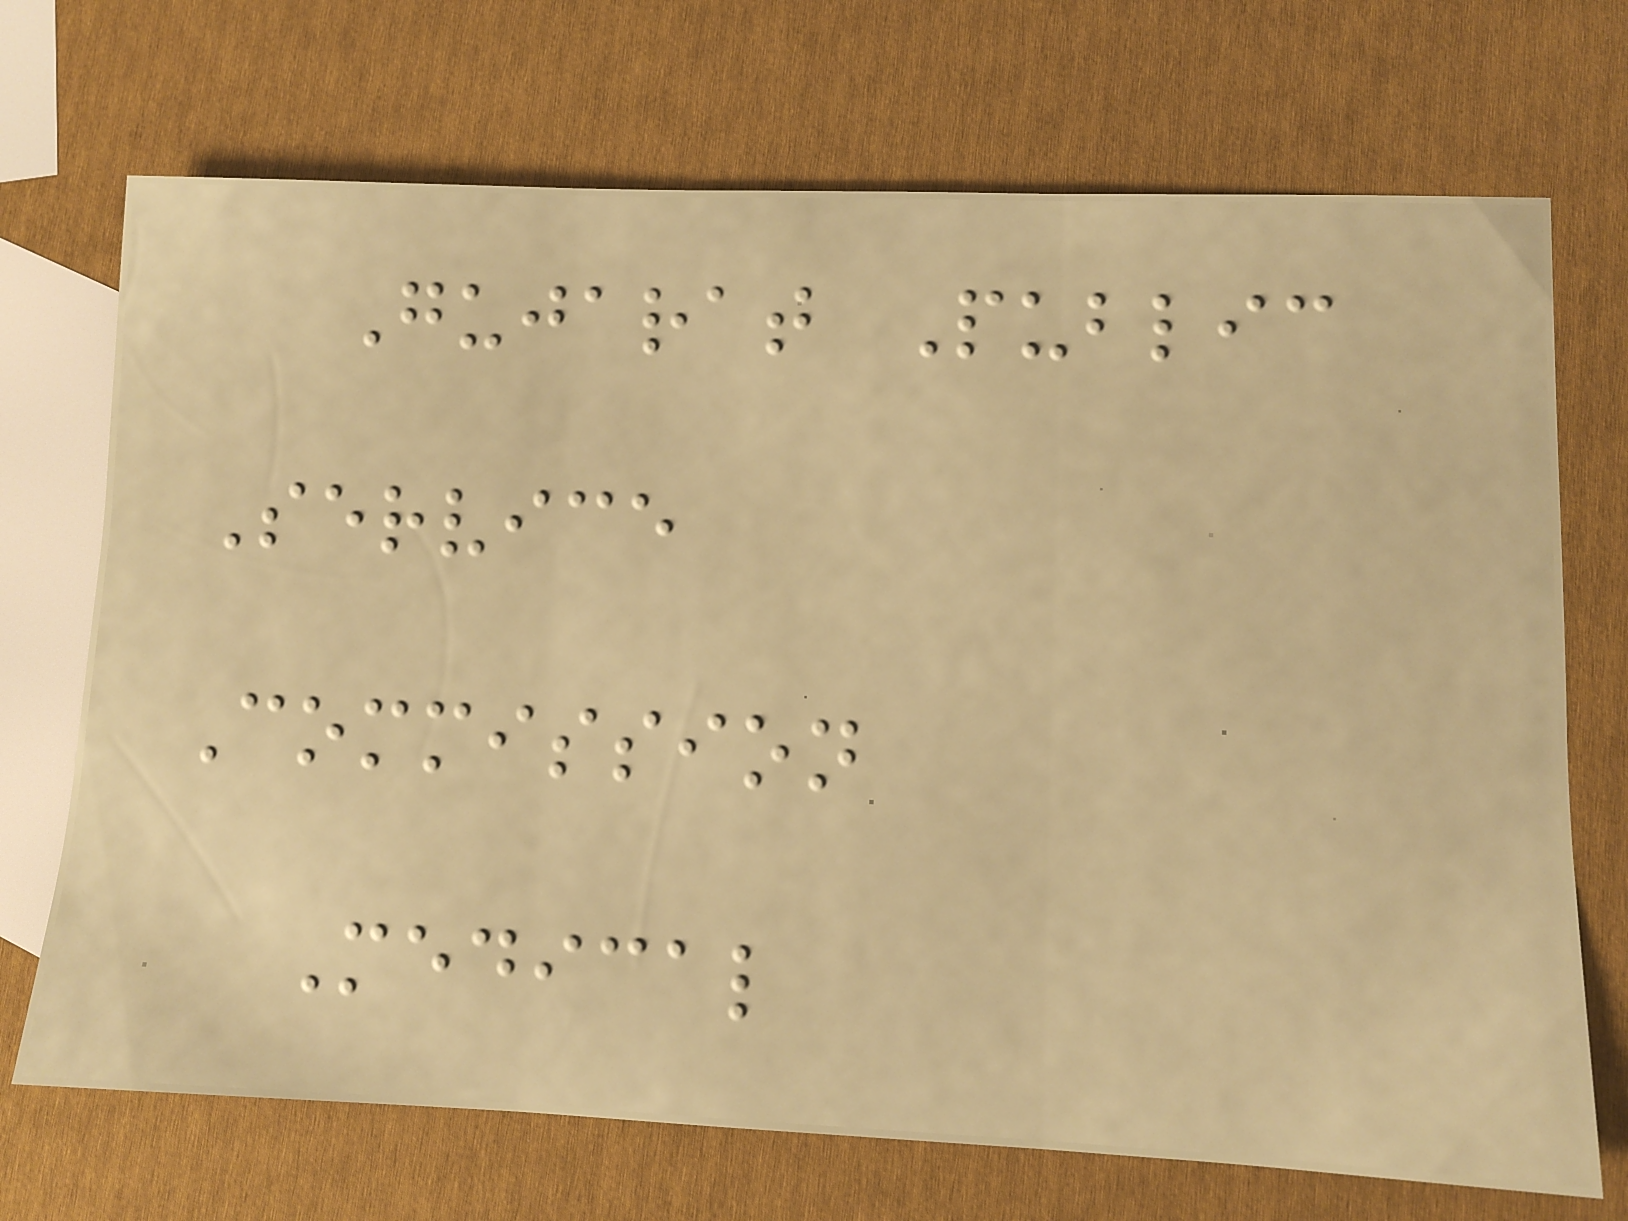Gujarat Public
Service
Commission
Medical
